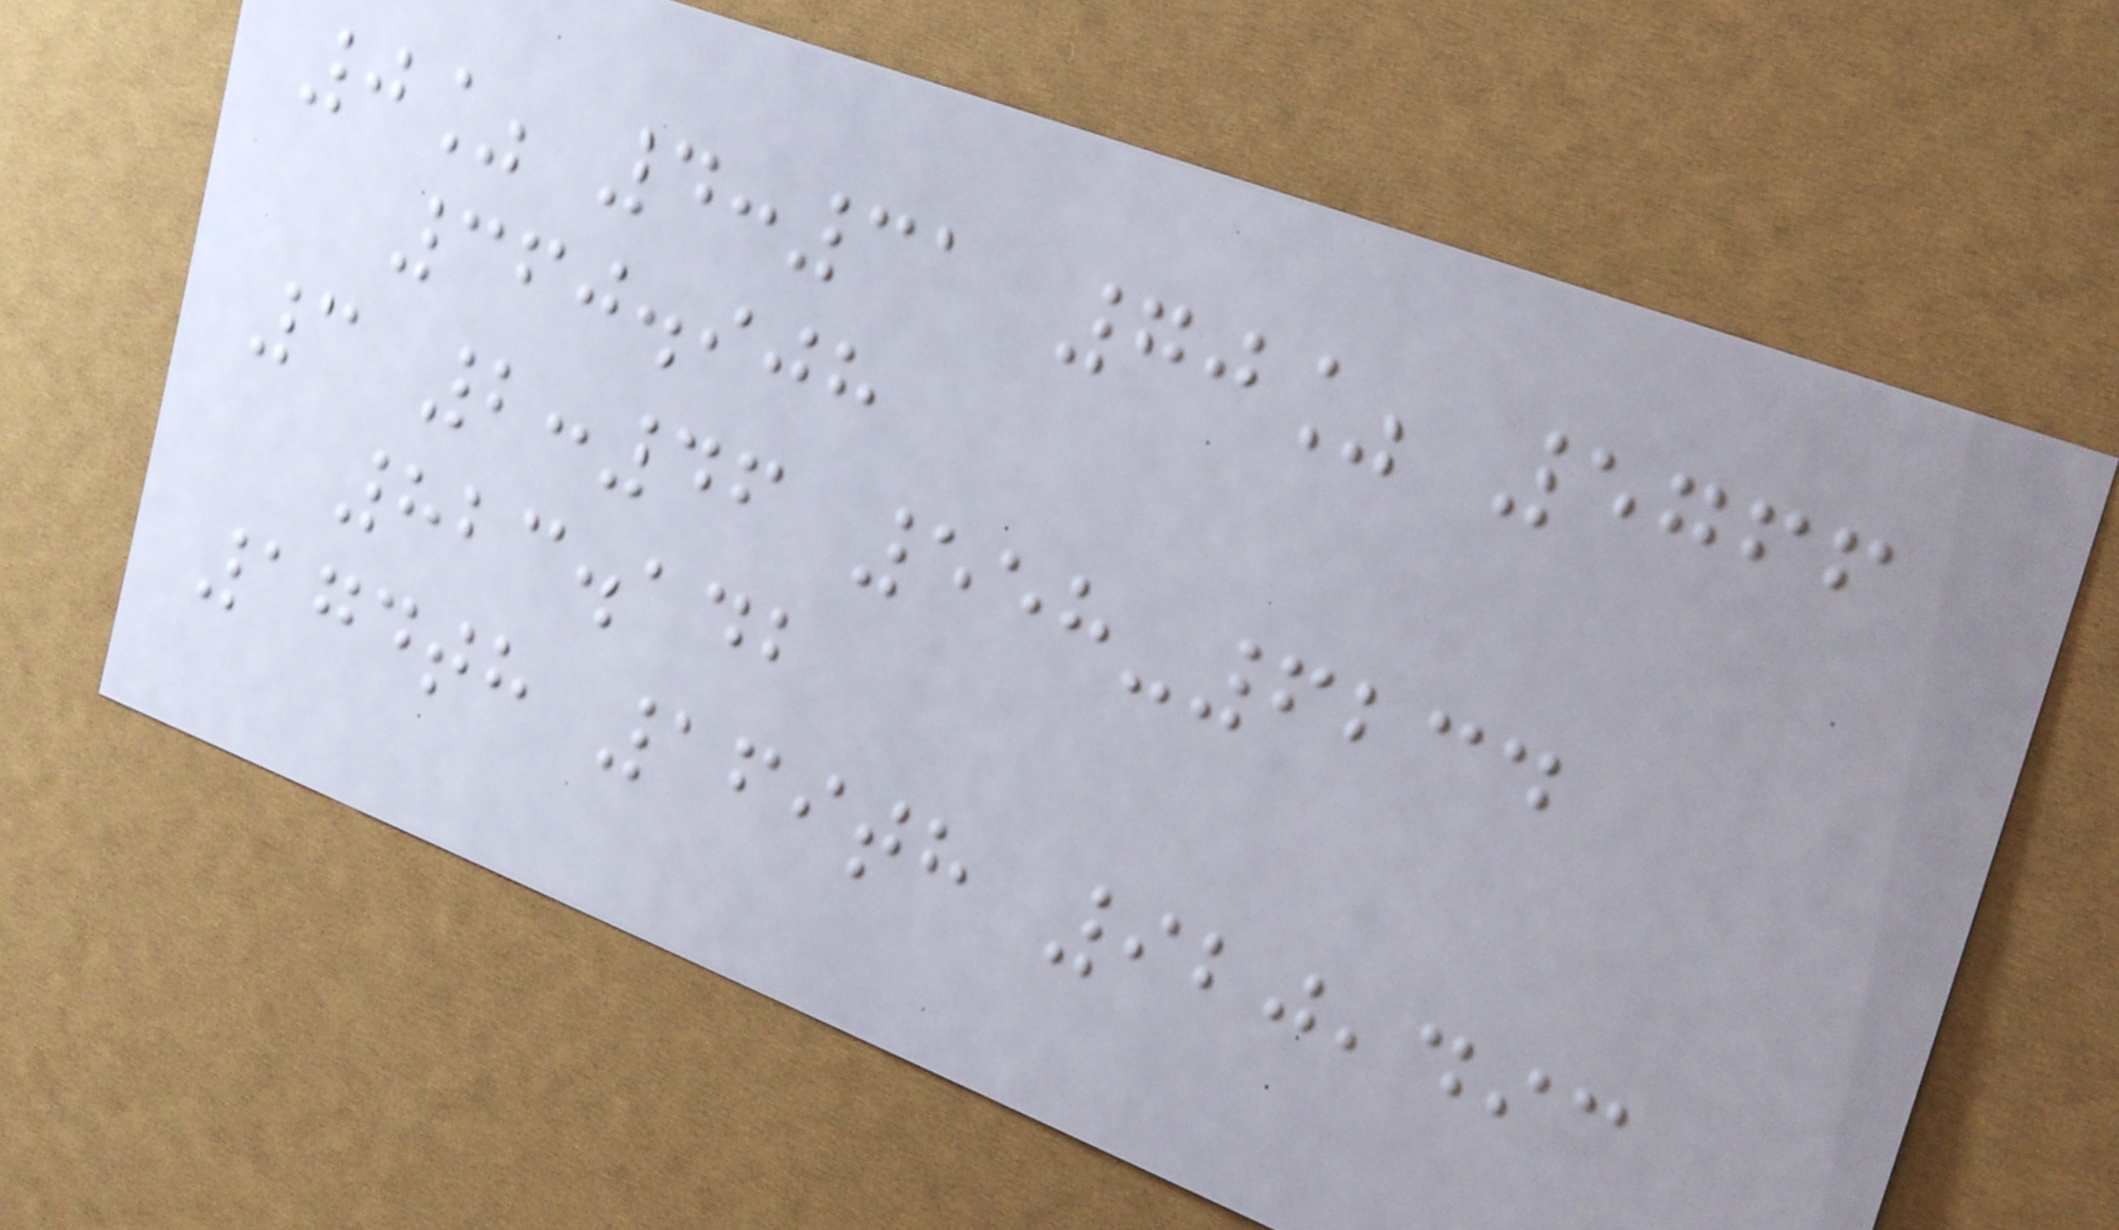0% 4:31 70% 5766
360.908
3 2:46 558-6234
823.142
174th 169th 920,493
